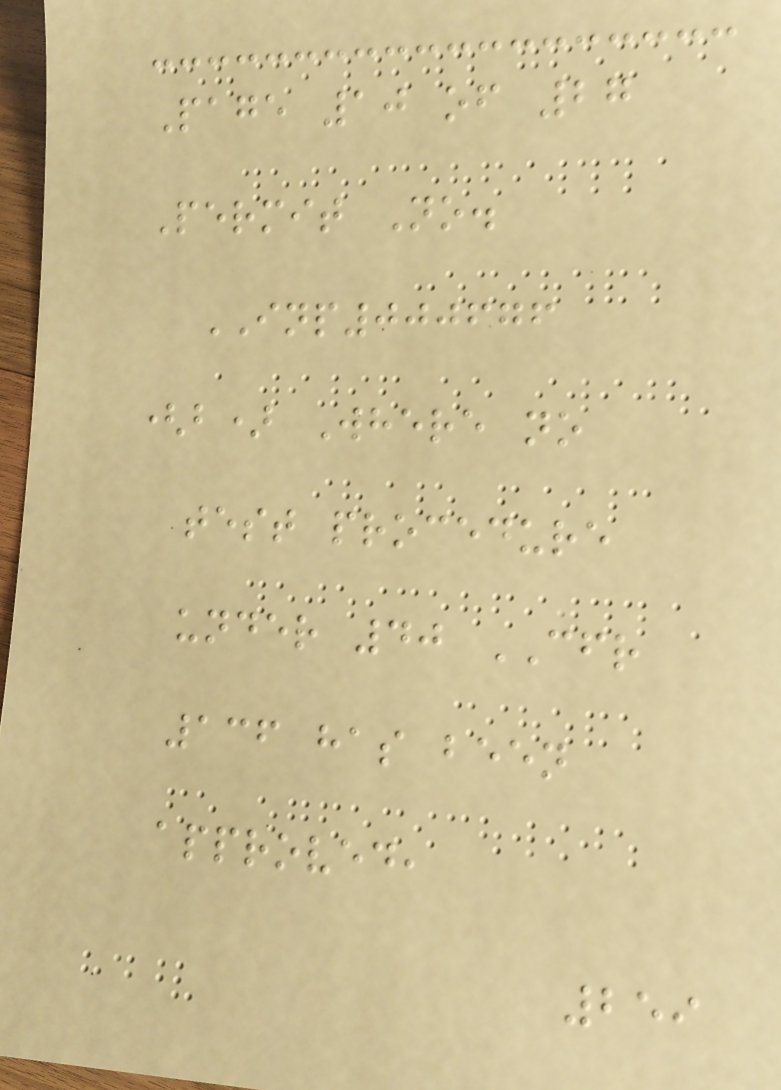Page 10 of 27
Permit No.
INP000676
(b) Where no
test procedure
under 40 CFR
136 has been
approved,
259
